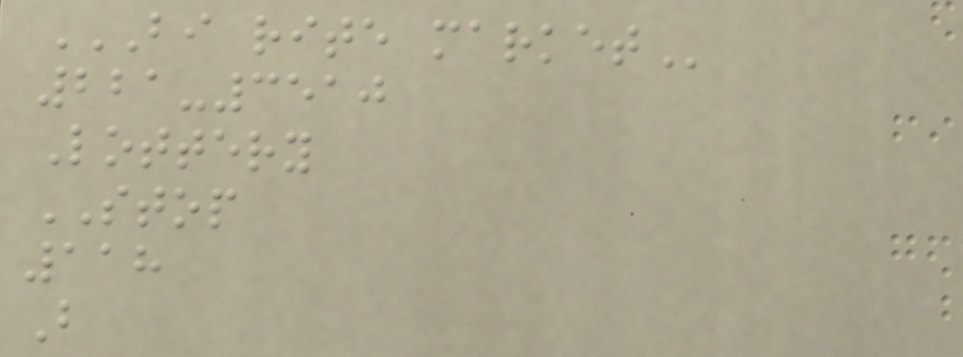BI RITE MARKET
221-3510
Lottery
STOP
118
B
